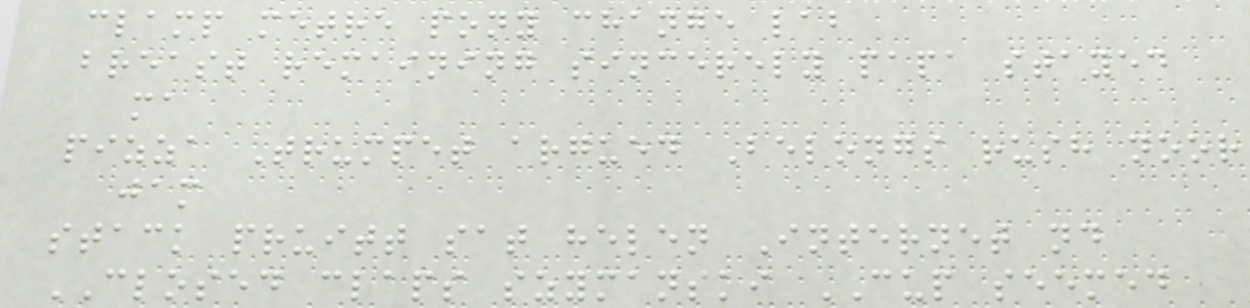clamp metre pony change lab
breast remaining sincerely papa stayed
ma
pizza Trumpet argued Belongs rush noor
jam
stack pruitt sat helen Internet nd
CLOSED claps szymanski CUP seemed
